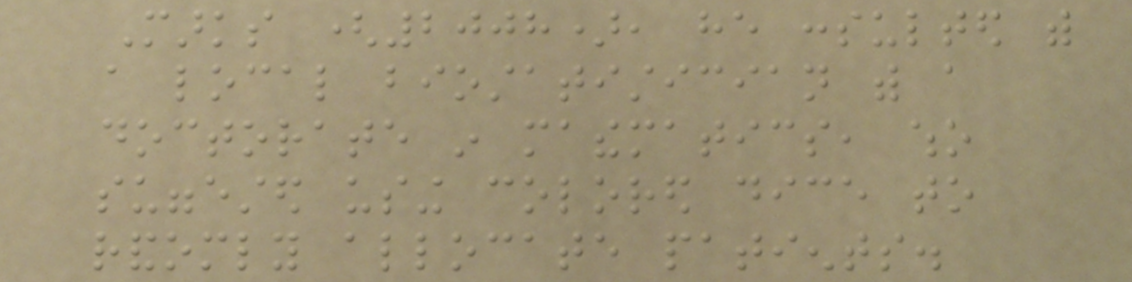Marks (2008), he consulted with
a local biostatistician with a
doctorate in mathematics, who
suggested using colored dice to
randomly allocate patients.
